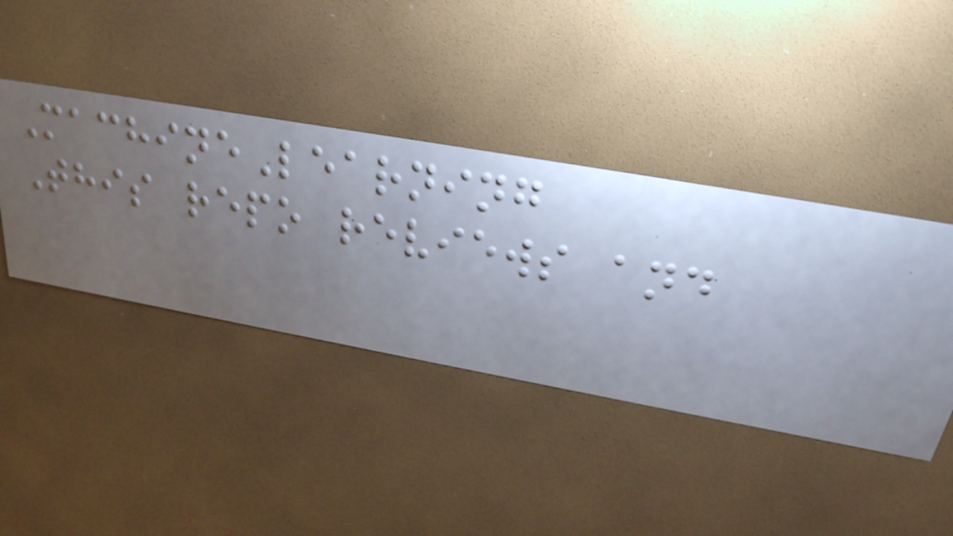MachineLearning
This repo reviews and
